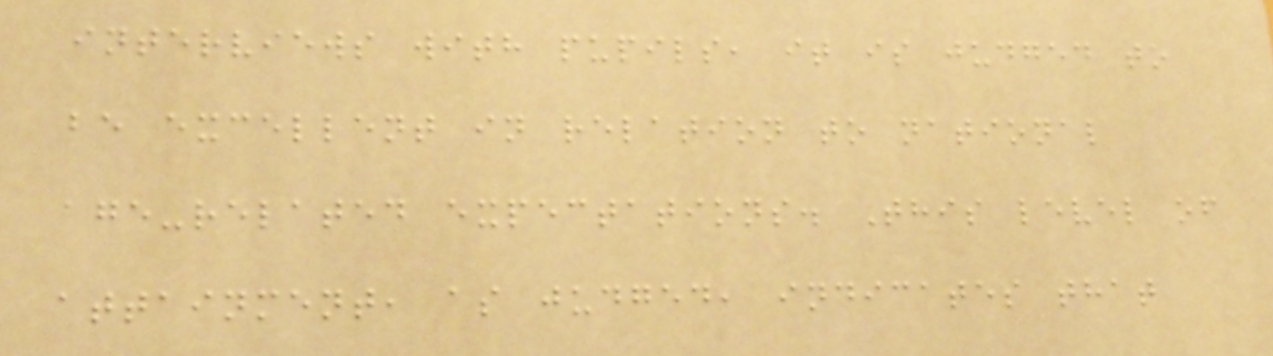interviews with pupils, it is judged to
be excellent in relation to national
age-related expectations. This level of
attainment, as judged, indicates that
